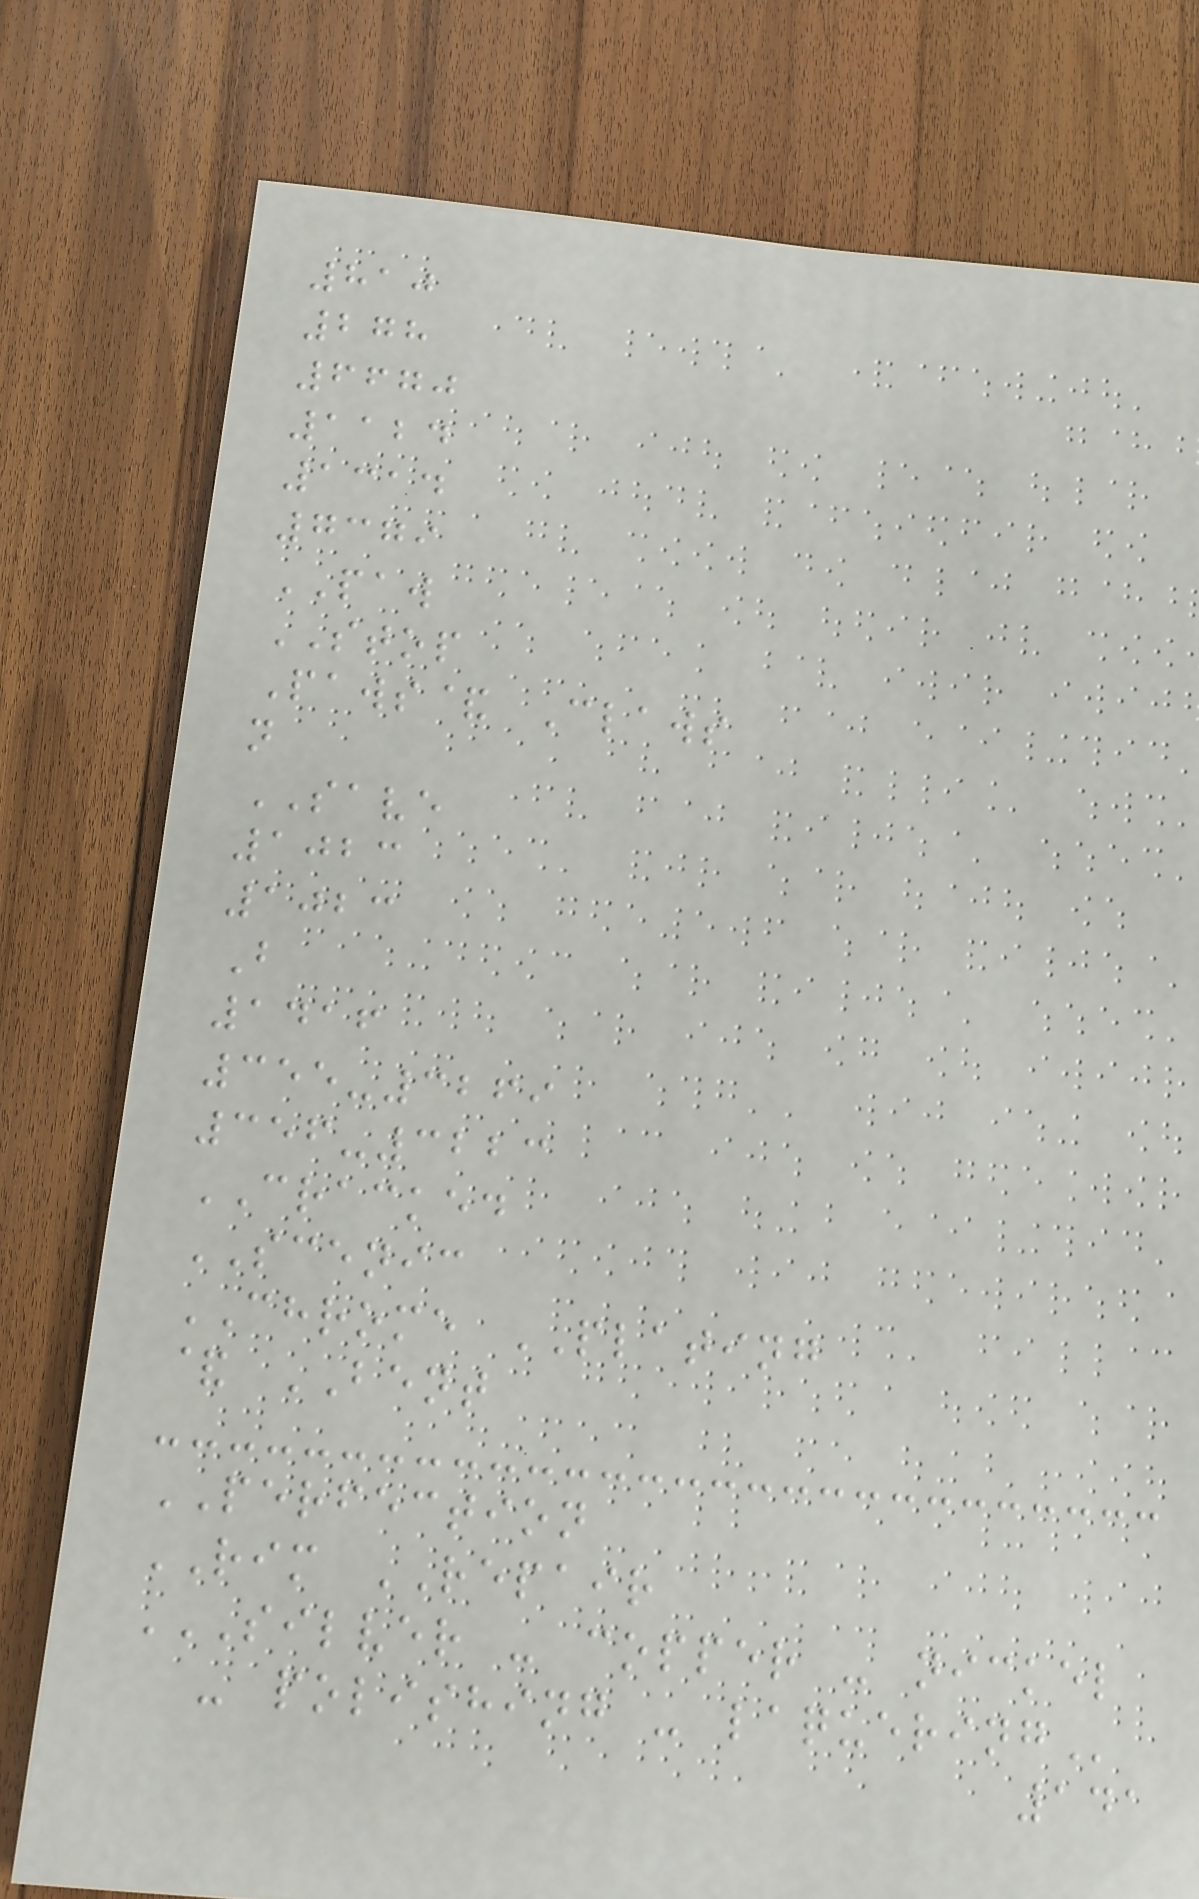810
278
6670
1124
1314
7379
PAW
STOP
Paws& Claws
n
SAVE
1023
1023
B
1416
355-3269
356-3223
CRACKED
SCENIC
CHROME PLATING
& BENT
PERFECTION
RIM REPAIR
SILVER - COPPER - NICKEL
- POLISHING - LAQUERING
141
